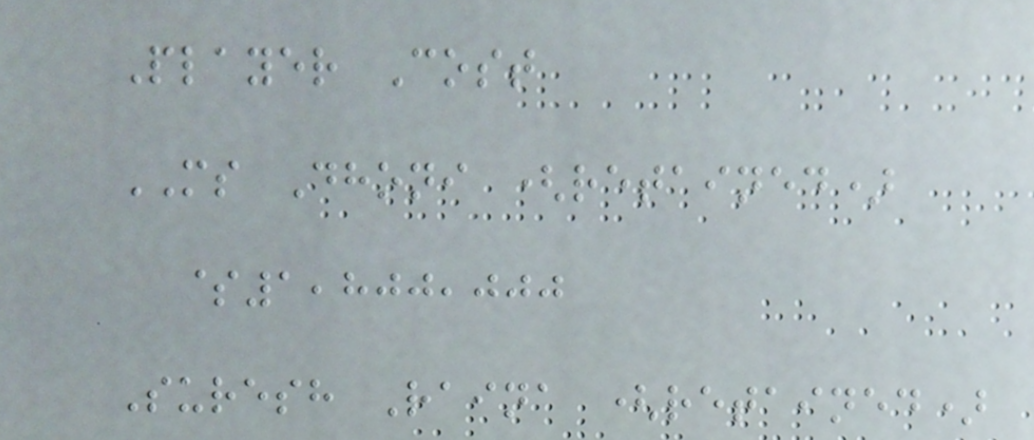Player Cost
MS Dhoni (retained)
$1,800,000
Suresh Raina (retained)
